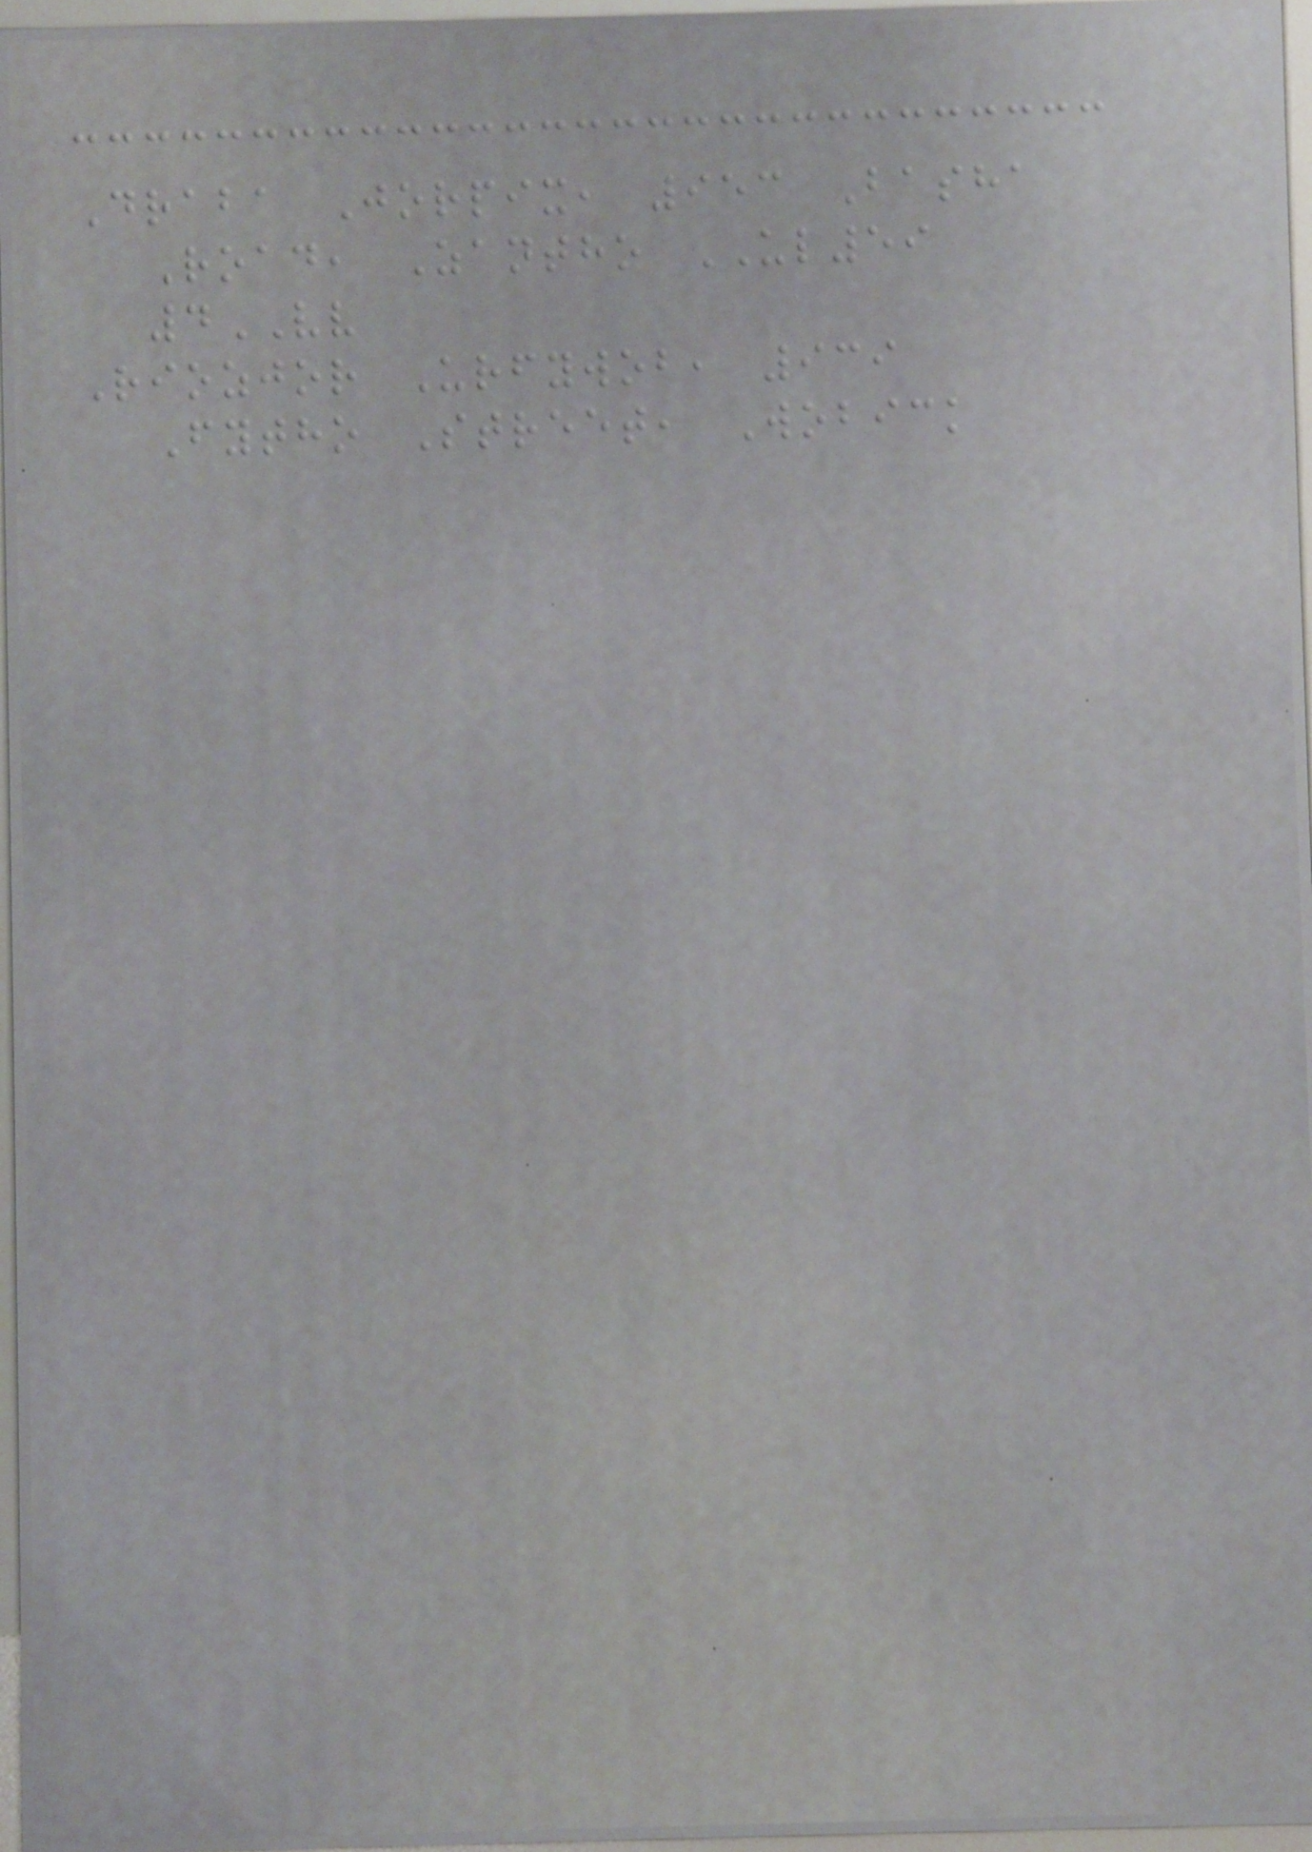Draba Jorpix, 953 Basha
Road, Zantho UL59
4VV
Riozjor Urfywob, 939
Fytho Street, Wobick
